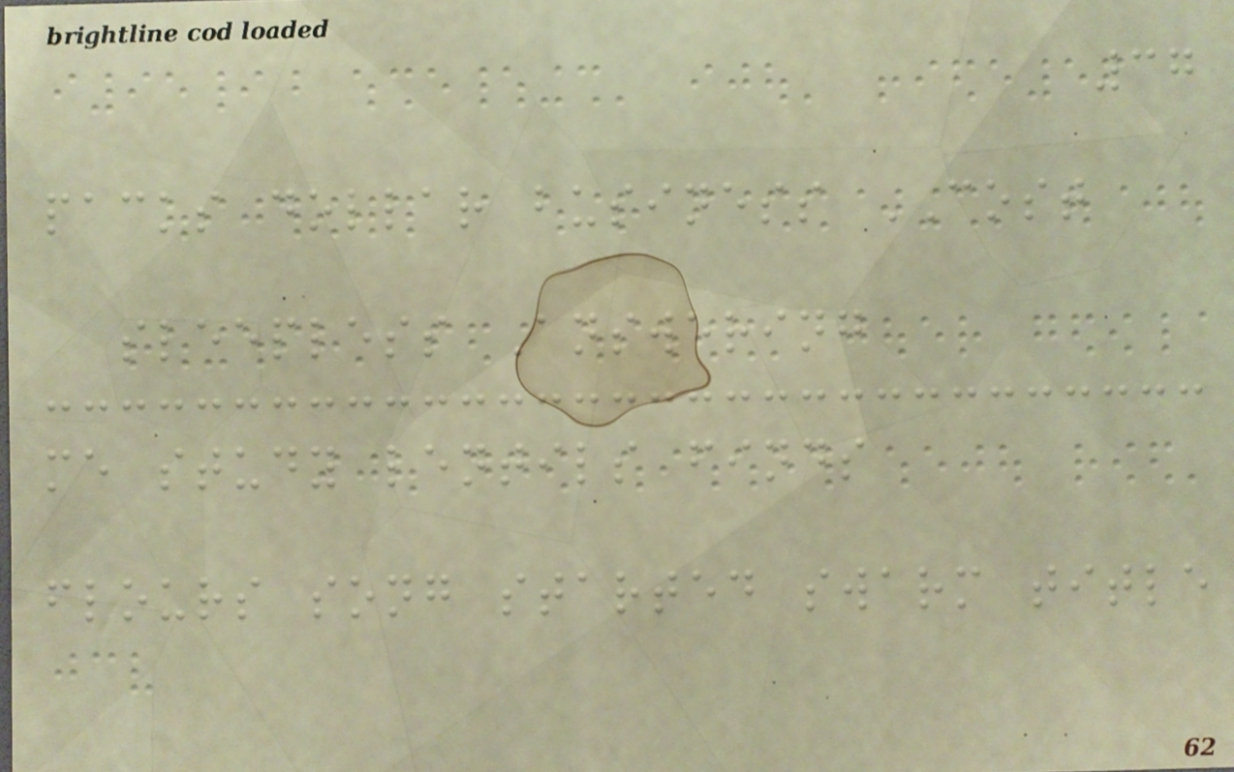37
packs dollar business COST
sleepless Answering
me study lentils finds
flours song started swarm title
